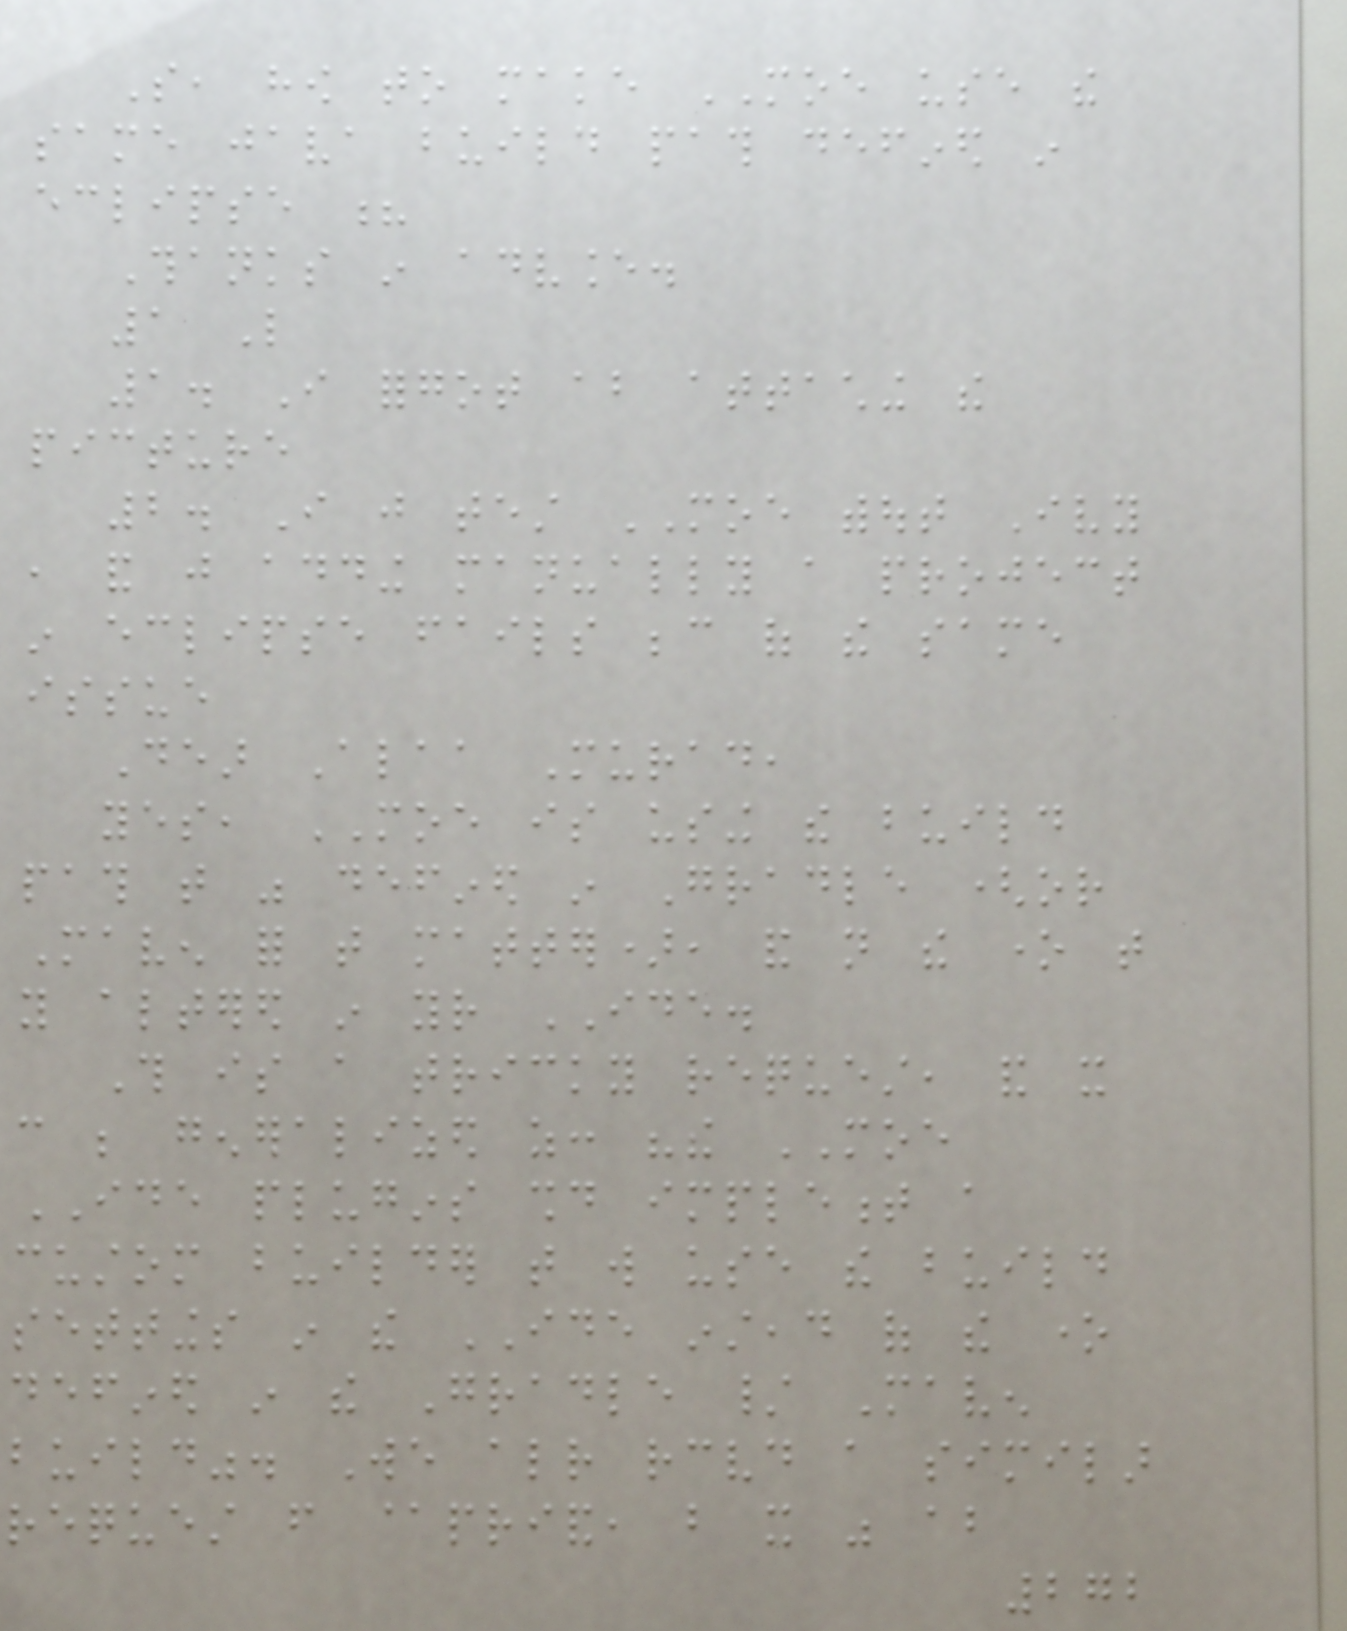So, how to make MOE use the
same java build path defined in
eclipse ?
Thanks in advance.
1 Like
1. I forgot about attaching the
picture
2. I just test MOE without Ivy
, and just adding manually a project
in eclipse fails because of the same
issue
Dear Alaa Murad,
yes, MOE is using the build
path that was defined in Gradle (or
Maven for that matter), and not the one that
you altered in your IDE.
This is a tricky request, and it
can be generalized as: "the MOE
IDE plugins should implement a
custom builder that will use the build
settings in the IDE instead of the one
defined in the Gradle / Maven
build". We already received a similar
request from @priand, but it was about
272
